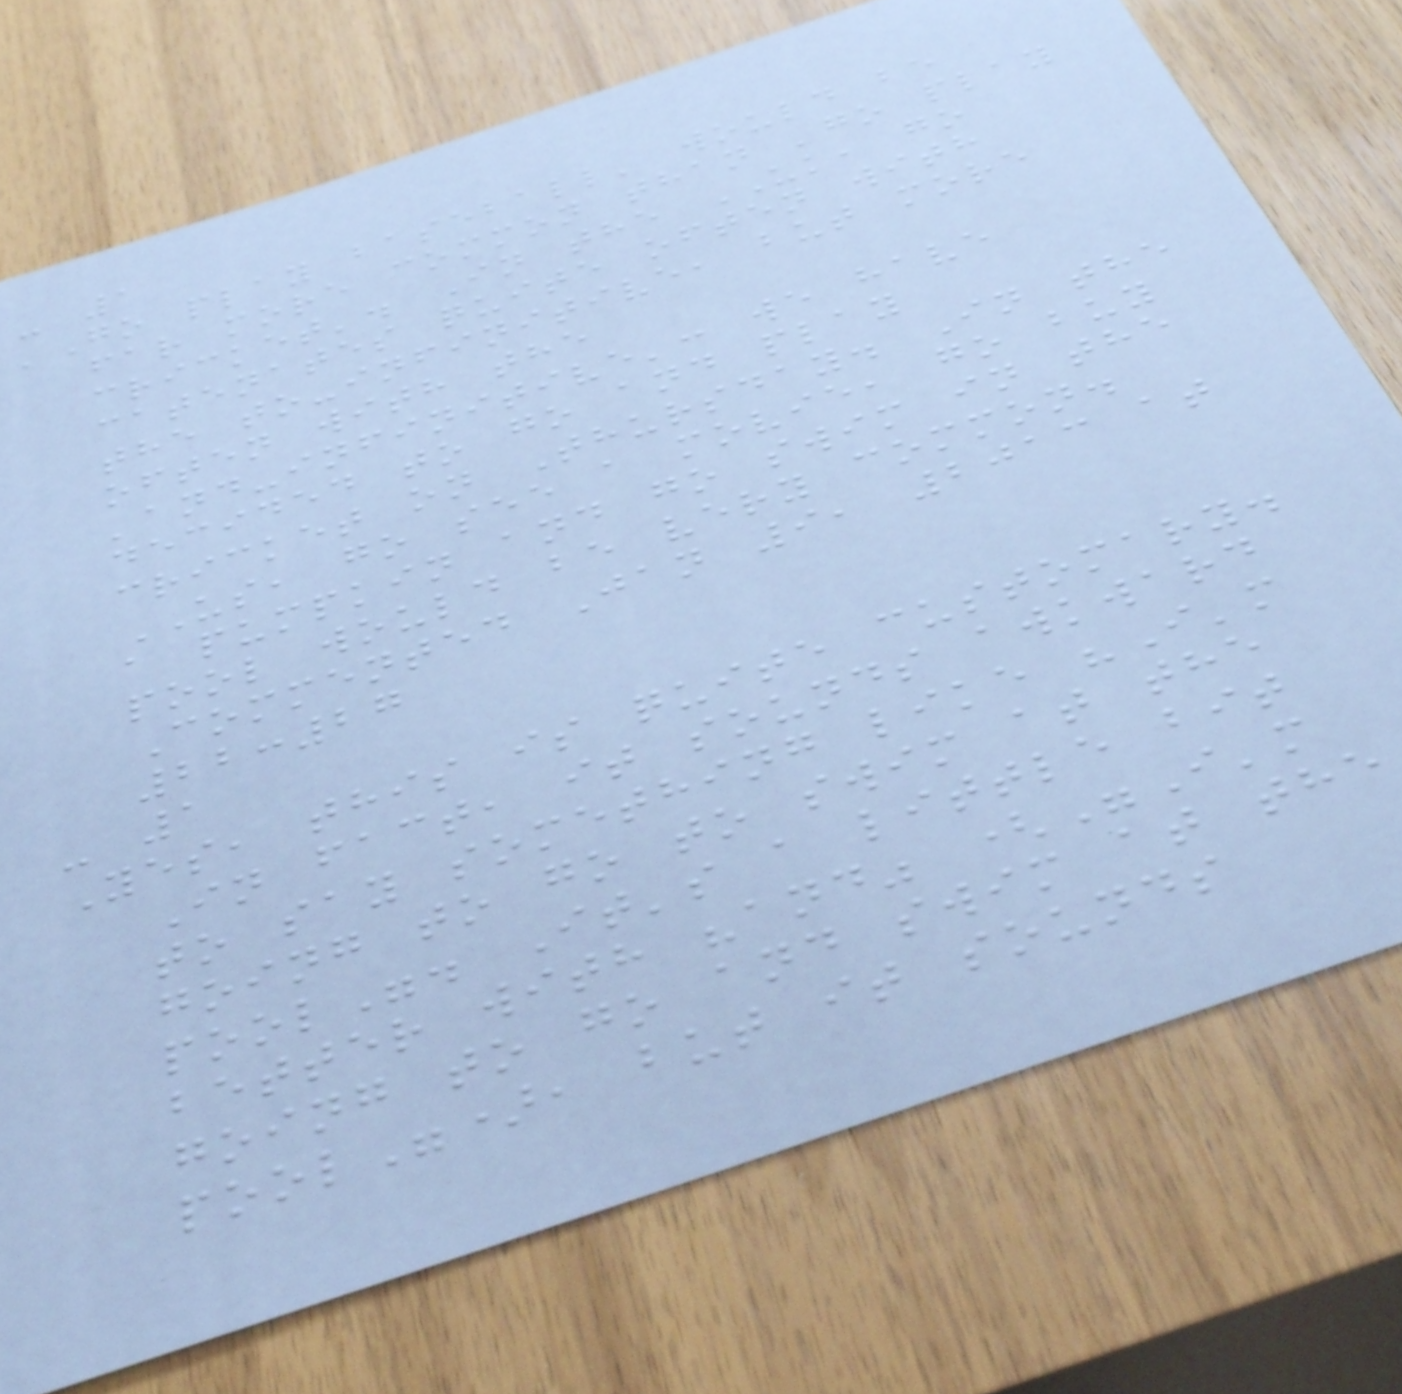- 1
'Go play baseball' would be
far more common than 'go play
cricket'. In the UK, go
catenates quite often with
the to-infinitive, but more
often with the
'and-infinitive': we have
decided to go and play
cricket on Thursday. In the
US, go see a movie, go buy
a pumpkin and go swim in the
pool would be very common.
Commented Jan 9, 2013 at
22:27
- 1
Yes, this is quite customary.
In fact, it sounds awkward
to say something like "I'm
going to go to swim at the
pool". It's a little bit
better with "and" ("I'm
going to go and swim at the
pool"), but it sounds
